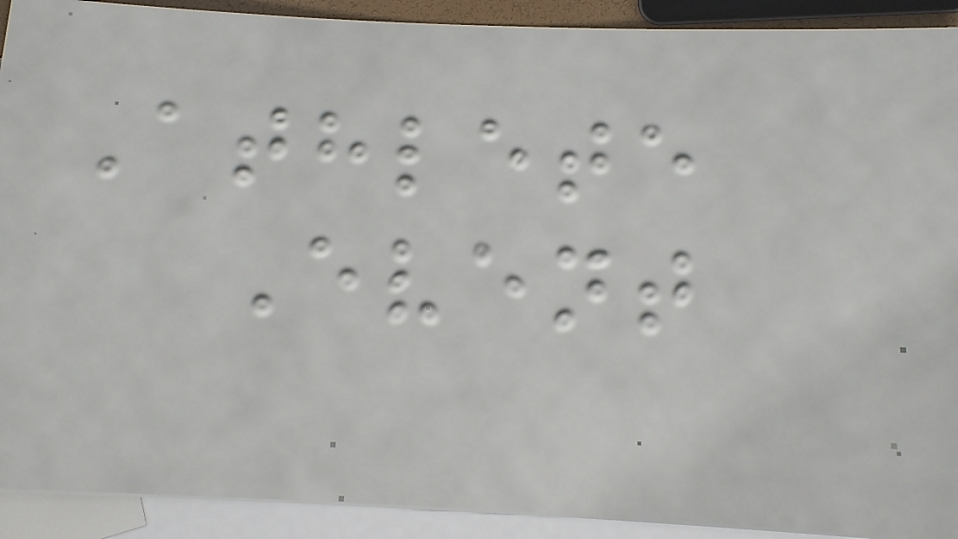Athlete
Event
